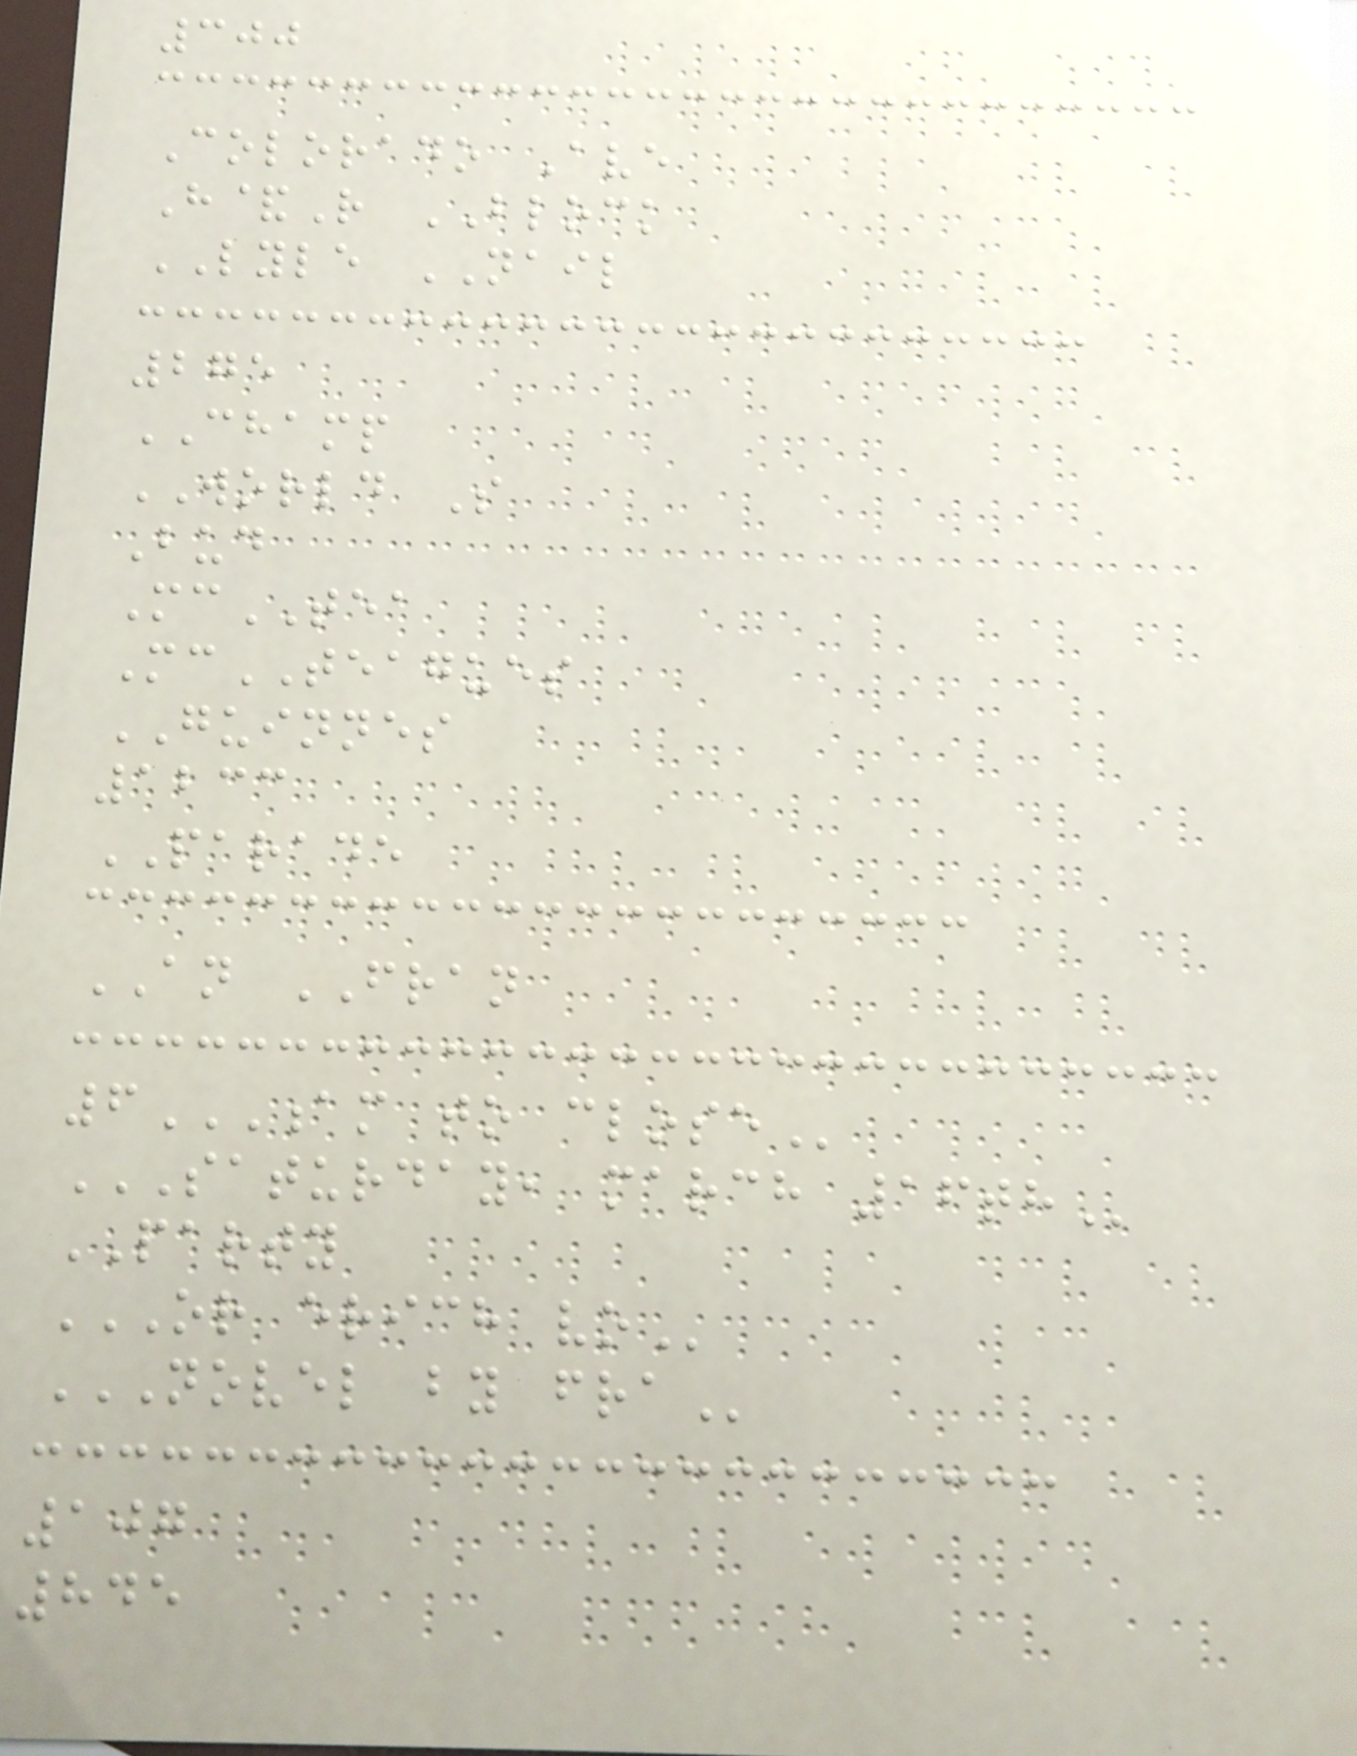300
Colorado Ave
H&R BLOCK
LYLE NAIL
275
CHAMP
WORLD S
Bud
McTEA
McTEAGUES
GUINNES
1233
PARADE
AN FRAN
6AM TO CLOSE
SATURDAY, MARCH 16TH
PARTY
OR ERICH VO
NOVEL BY FRA
107
845
